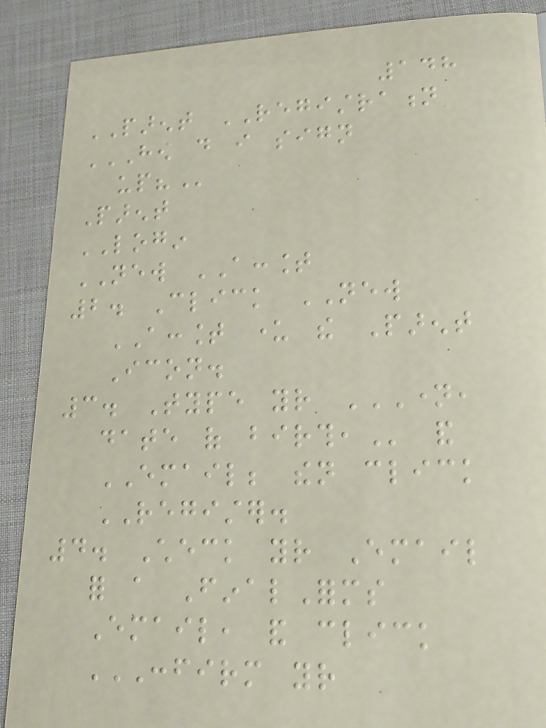148
PARENT REGISTRATION
HOW DO I SIGN
UP?
Parent
LOGIN
NEW ACCOUNT
2. Click NEW
ACCOUNT under the Parent
Icon.
3. Type your NAME,
DATE OF BIRTH, and
EMAIL; then click
REGISTER.
4. Check your Email
for a FinalForms
Email, and click
CONFIRM YOUR
